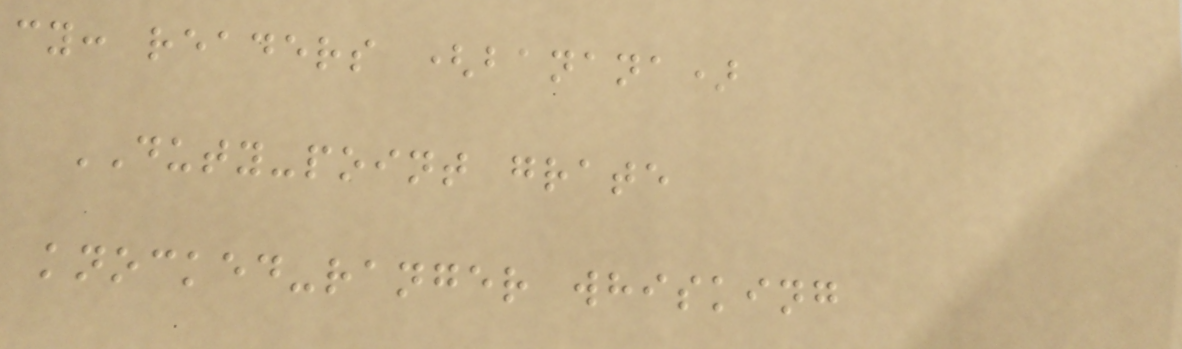cy: readers (banana)
DUTY-point grate
knocked-ranger whisking
